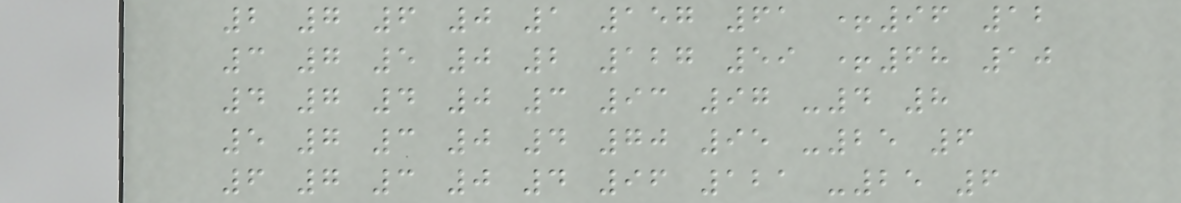2 7 6 0 1 157 61 +96 12
3 7 5 0 2 127 59 +68 10
4 7 4 0 3 93 97 -4 8
5 7 3 0 4 70 95 -25 6
6 7 3 0 4 96 121 -25 6
